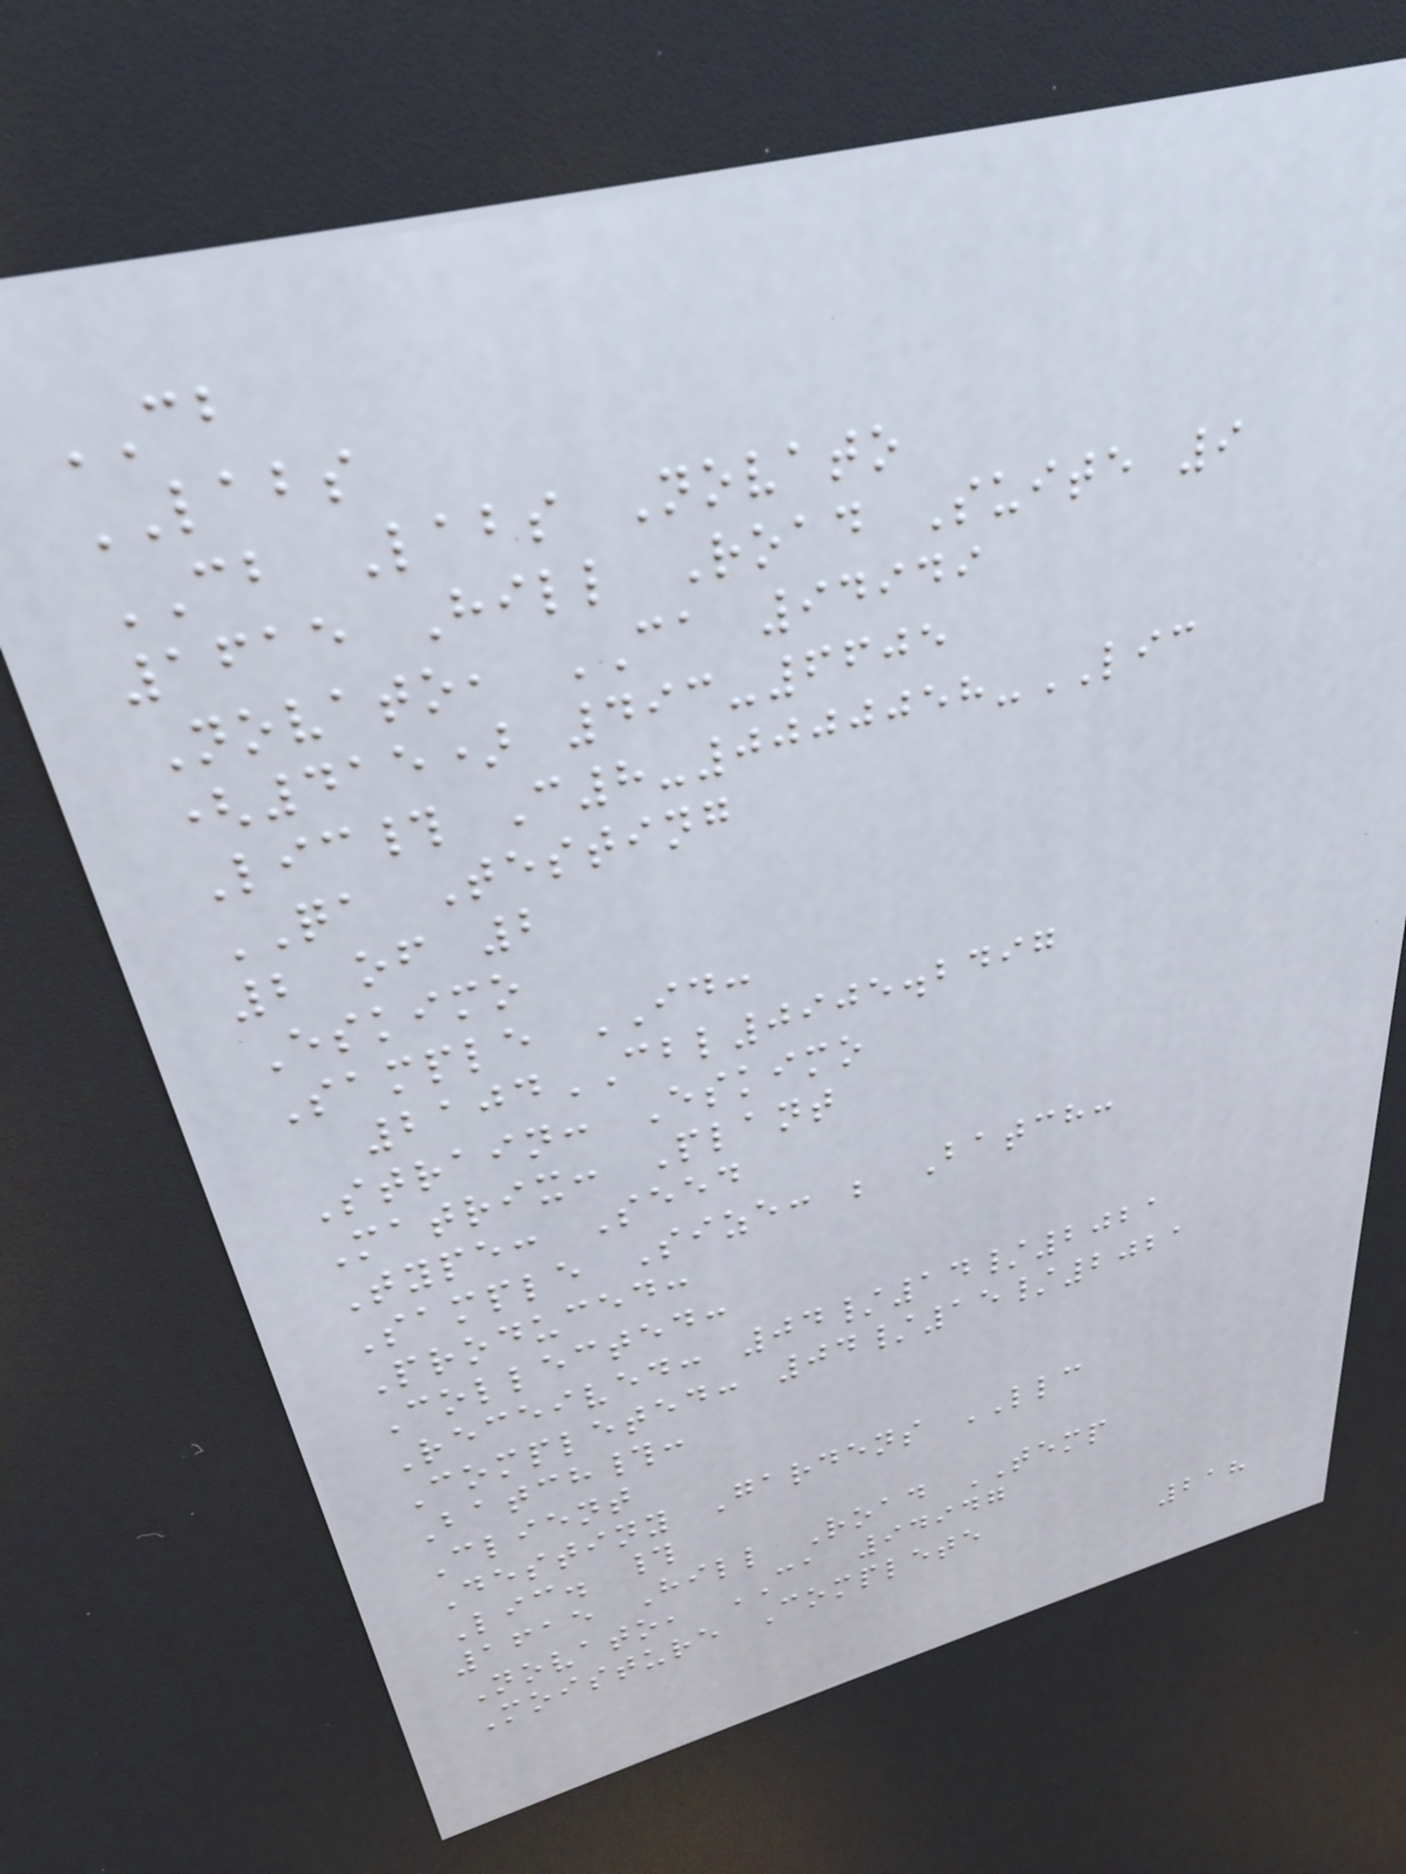CB
LABS
CB Labs Novato
1615 Hill Road Suite 9
Novato, CA 94949
(415) 493-6605
Lic# C8-0000058-LIC
QA Testing
2 of 2
Eskimo
Sample ID:
2104CBL0905.2497
Strain: Eskimo
Matrix: Plant
Type: Seed
Sample Size: ; Batch:
Produced:
Collected:
Received: 04/14/2021
Completed: 04/15/2021
Batch#:
Client
Destiny Gardens LLC
Lic. #
1615 Hill Road TEMP
Novato, CA 94947
Moisture Complete
218
